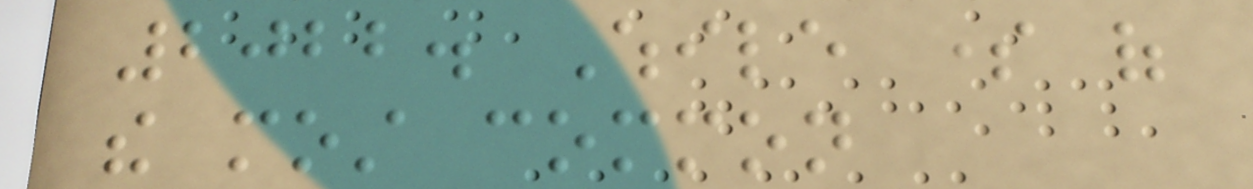2022. While some of
the most common
